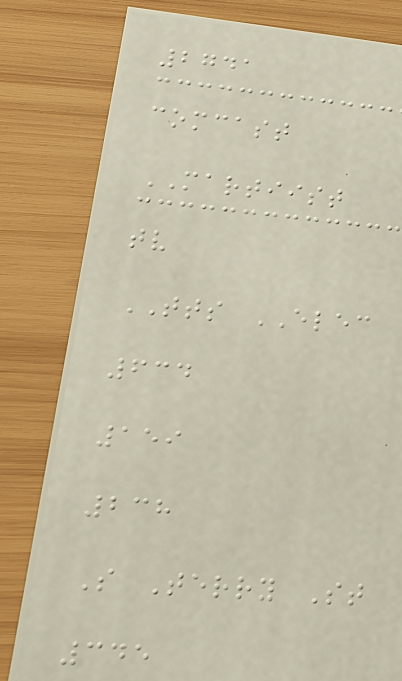2741
comcast
MARTIIST
tv
TTS ELEC
634
159
238
S Terry St
345
